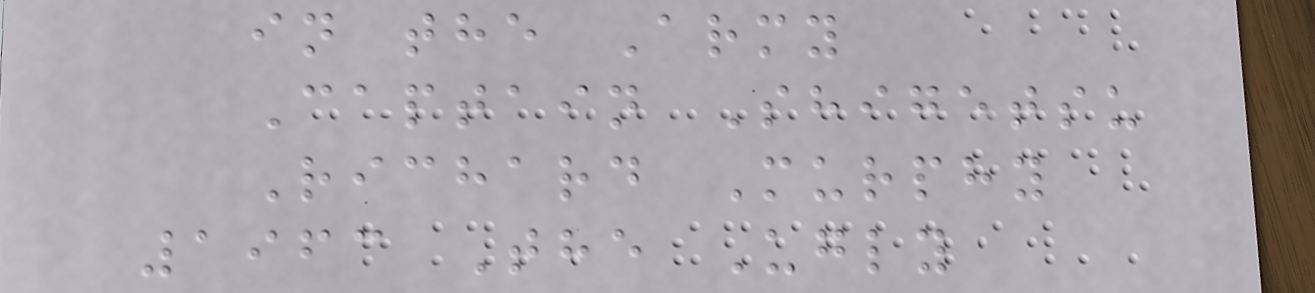in the Army
Captain Shigetsu
Richard Murphy
1963 The Ugly
